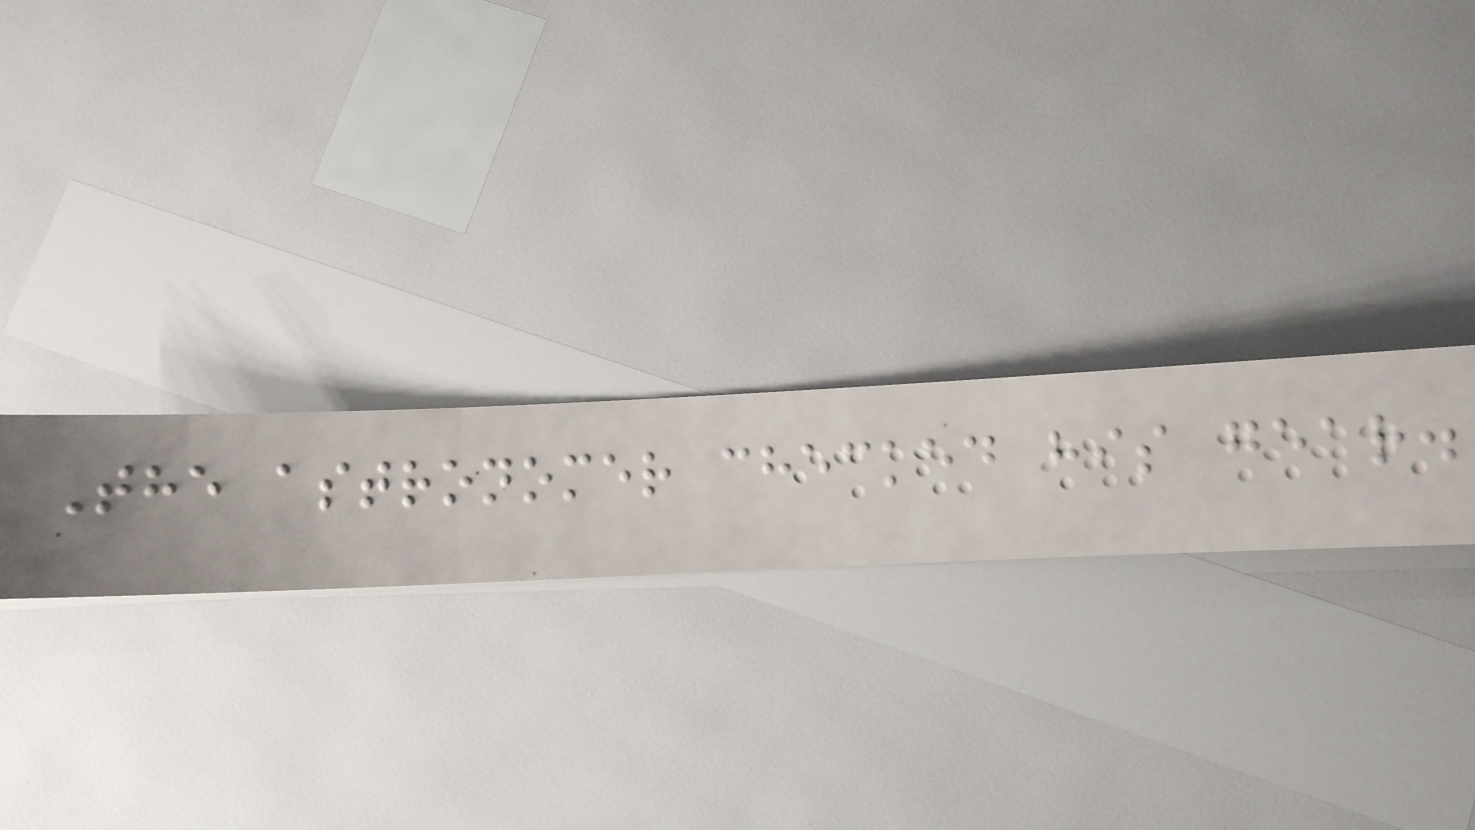The astronomer checked his gear.
